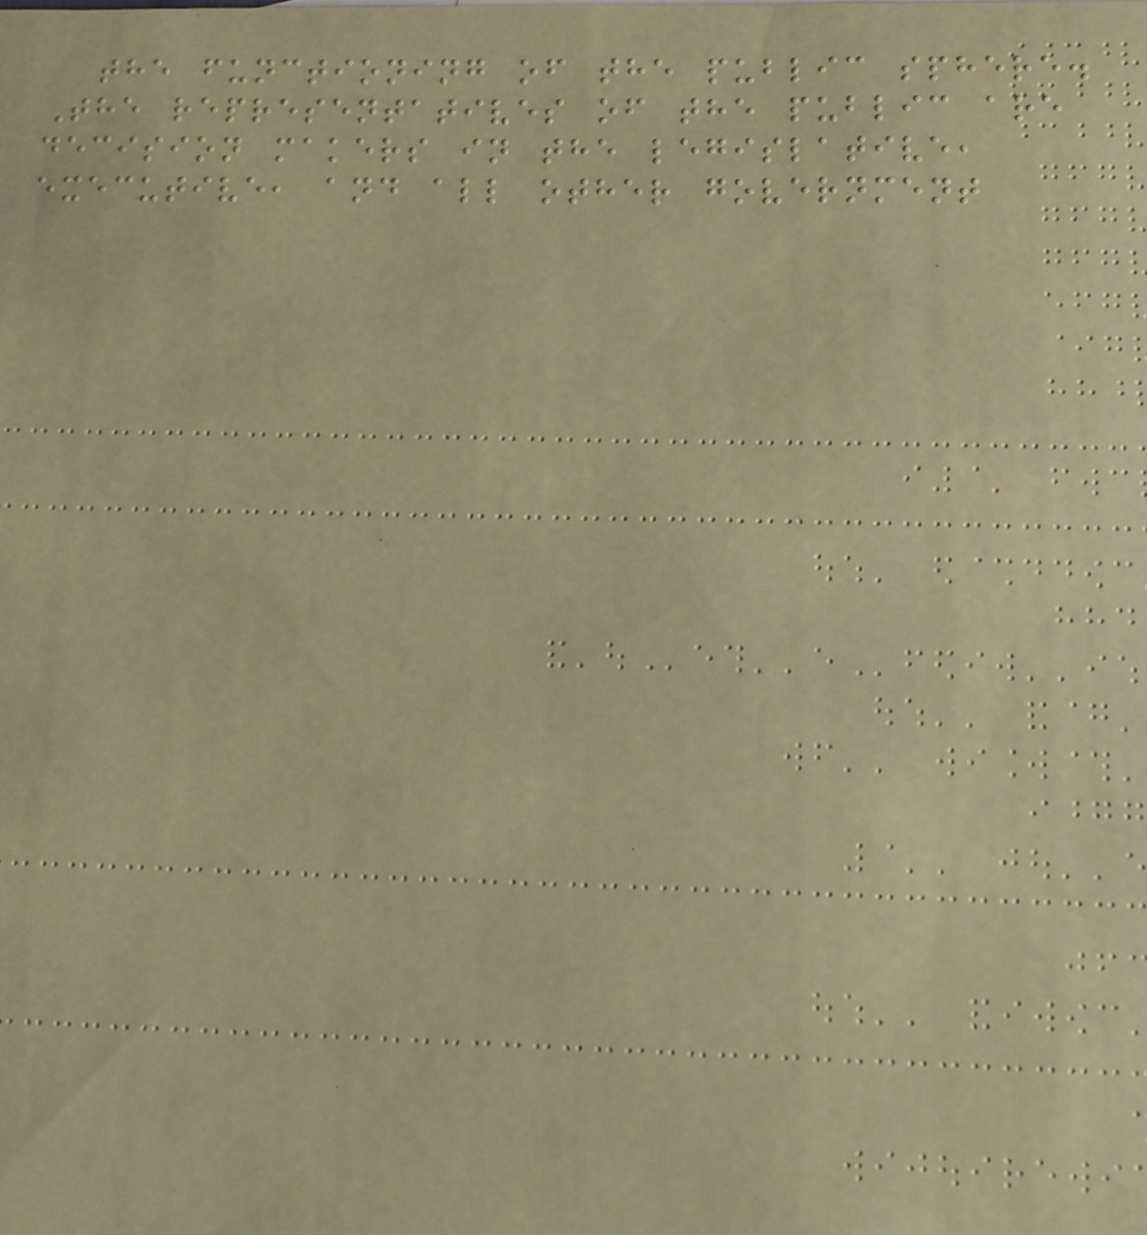the functioning of the public sphere.
The representatives of the public are
decision makers in the legislative,
executive, and all other government
